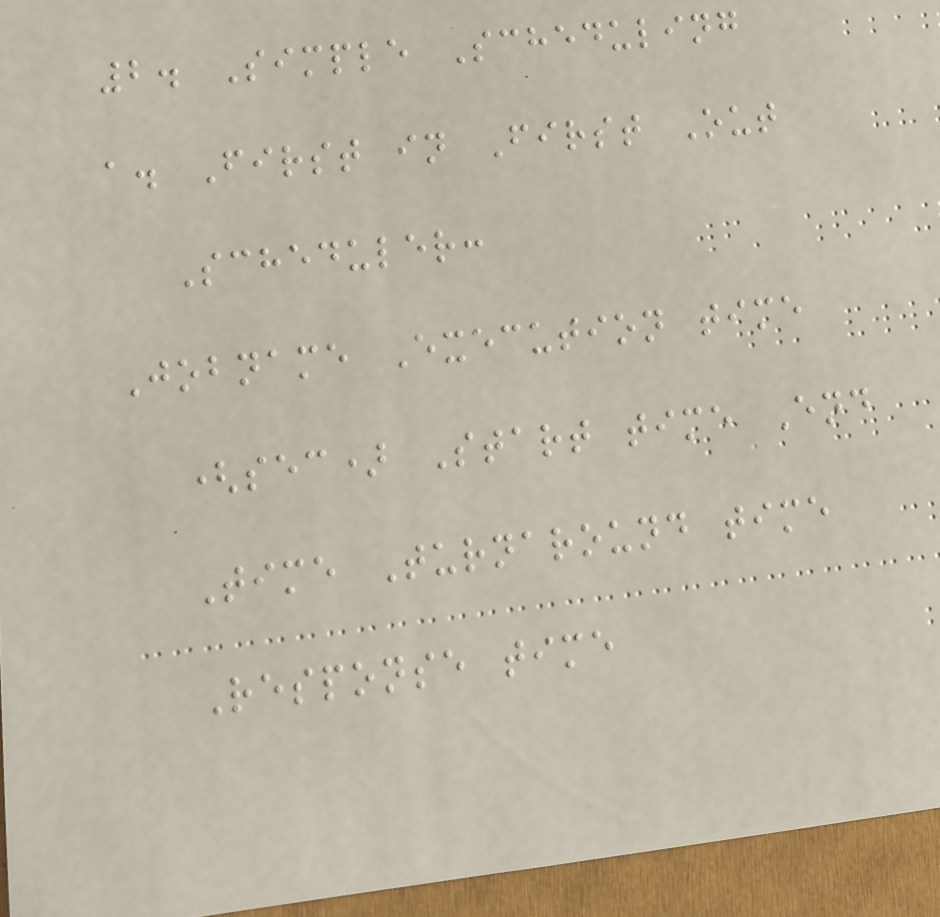2. Simple Scheduling
a. First in First Out
Scheduler:
Jobname Execution time
(sec) Start time End
Time Turnaround time
Response time
